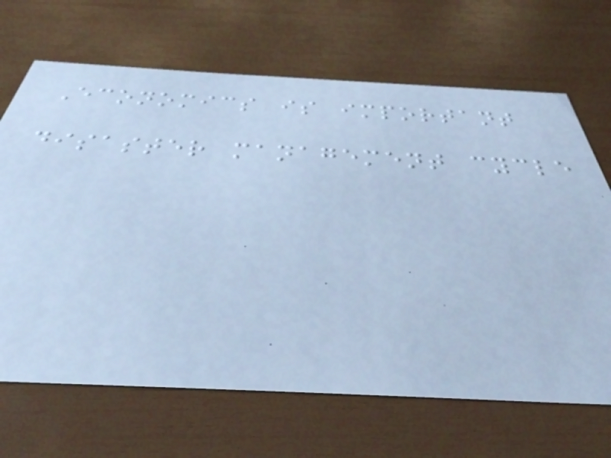Economics is important
disaster management cycle
